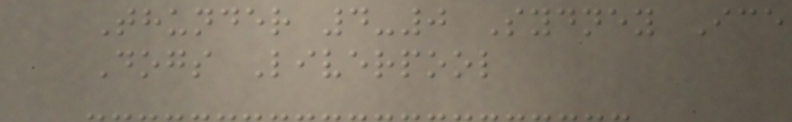Thunder 4-0 Sydney Ice
Dogs Liverpool
